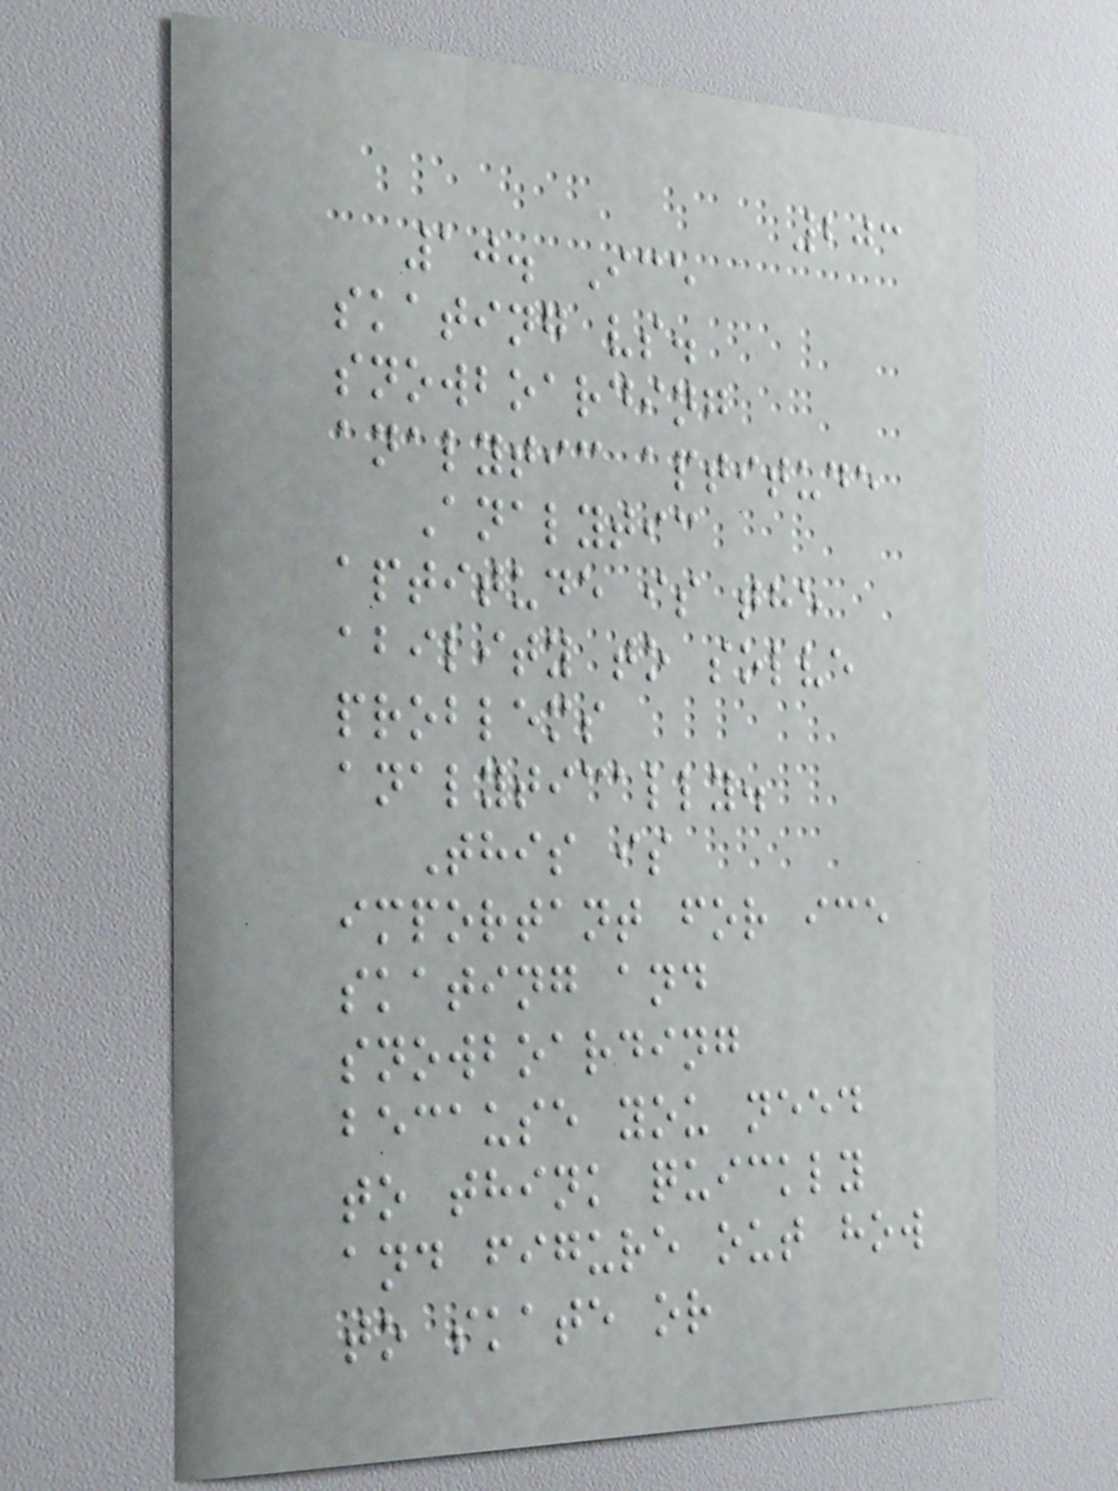203
10. Ice
skating vs.
snowboarding
analytic aptitude
Analytic
aptitude is the
ability to solve
problems
analytically.
This is
important for ice
skating and
snowboarding
because you need
to think quickly
and figure out how
to skate or
